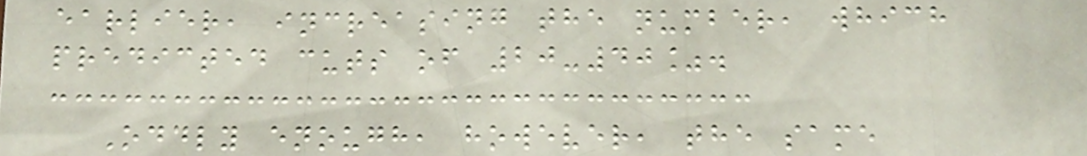earlier, increasing the number, which
predicted cuts of 20-40%.
Oddly enough, however, the same
